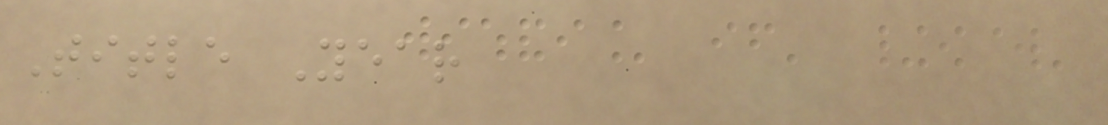Title Year
